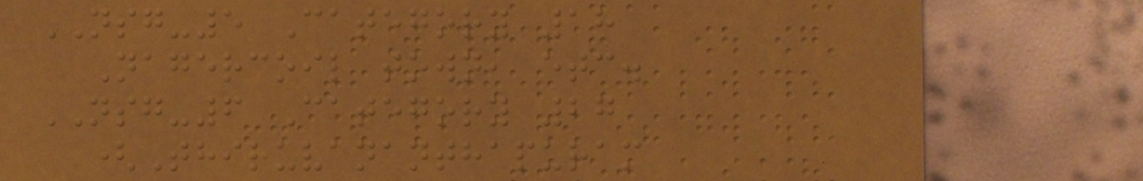NSG-5 Category 18
Nagercoil town, etc.
NSG-6 Category 27
(Thiruvananthapuram
